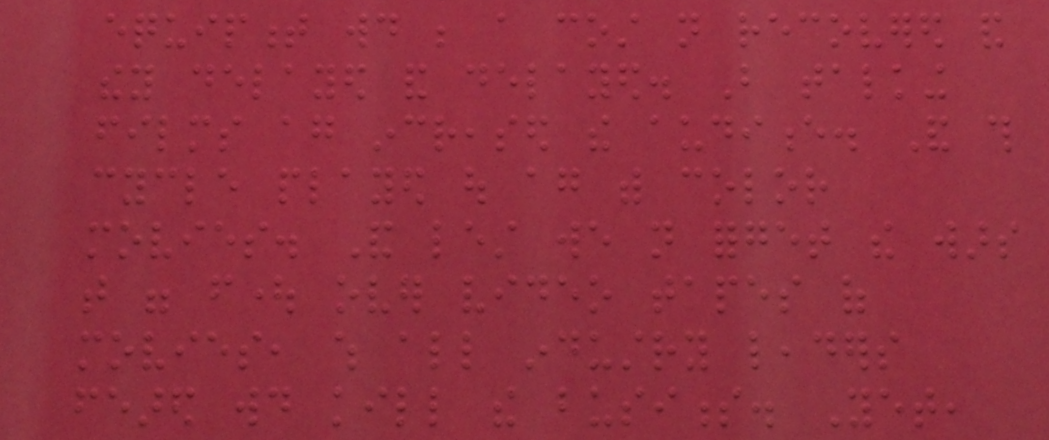equipment would be a cost not recovered and
they delayed and delayed. But talking
films again increased the audience. And this
cycle played out again with color
movies. And lest we not forget the wars
that were fought over video tapes of
movies, which all industry leaders
feared would kill the business. Yet,
